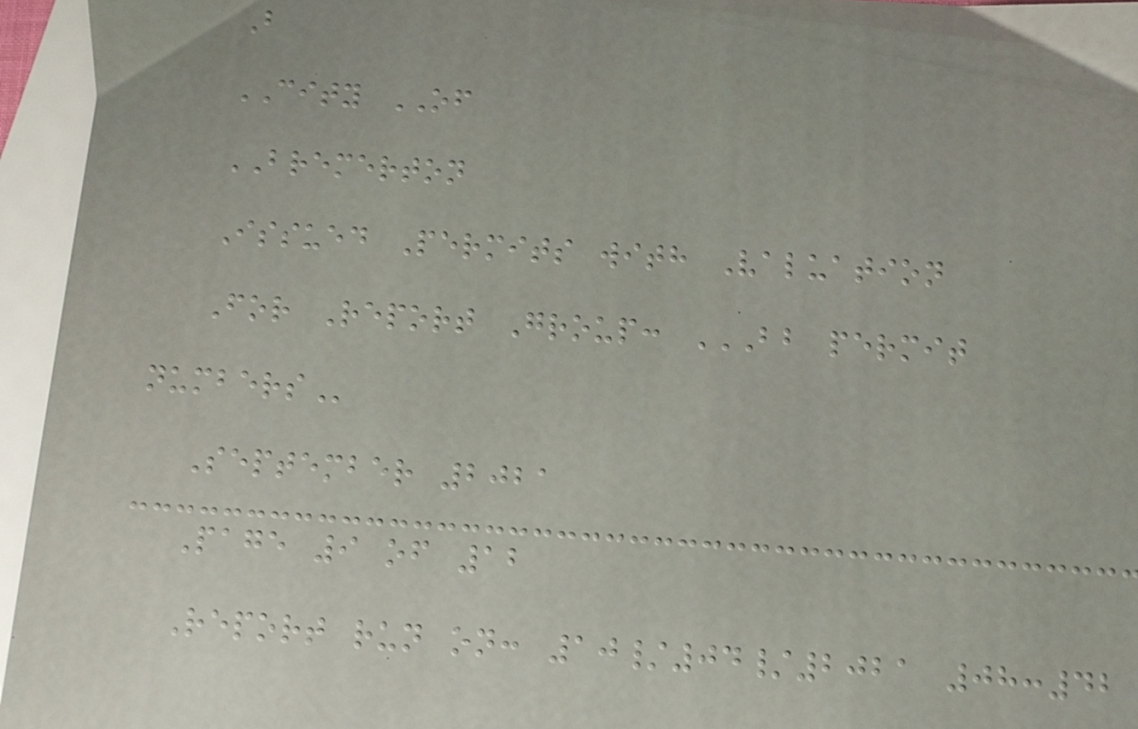B
CITY OF
BREMERTON
Issued Permits with Valuation
For Report Group: BB PERMIT
NUMBERS
September 2021
Page 9 of 12
Report run on: 10/04/2021 08:42
